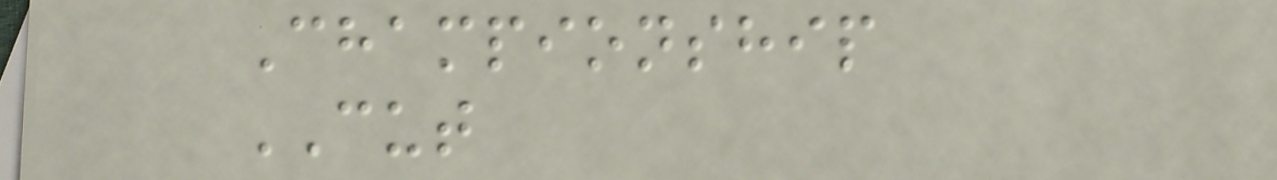Championship
CUT
